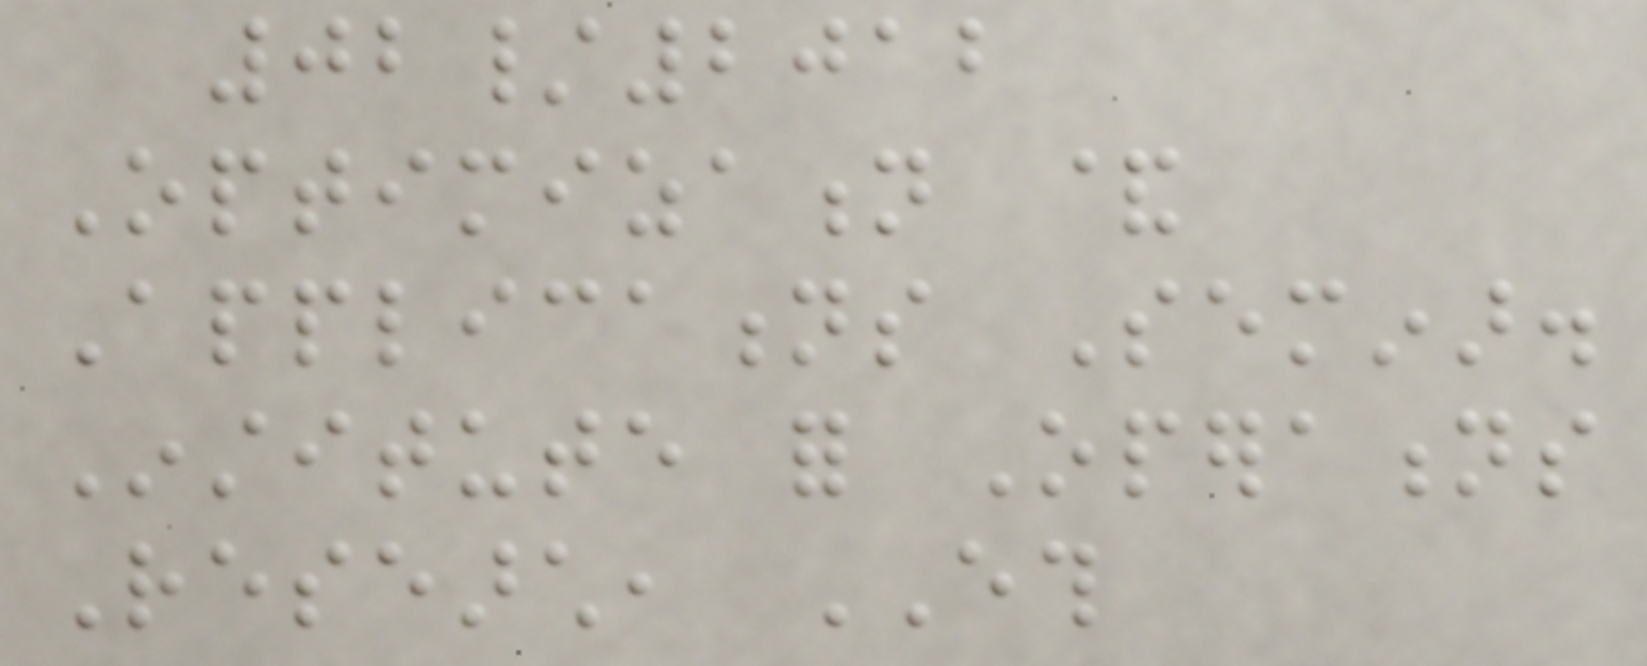02/2012
Optimization &
Applications Seminar.
Institute for Operations
Research, ETH
